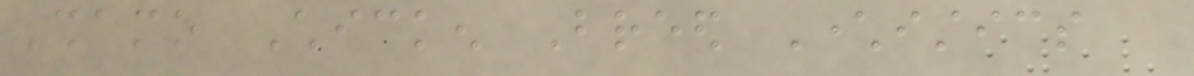Shamo Chicken Breed Characteristics
